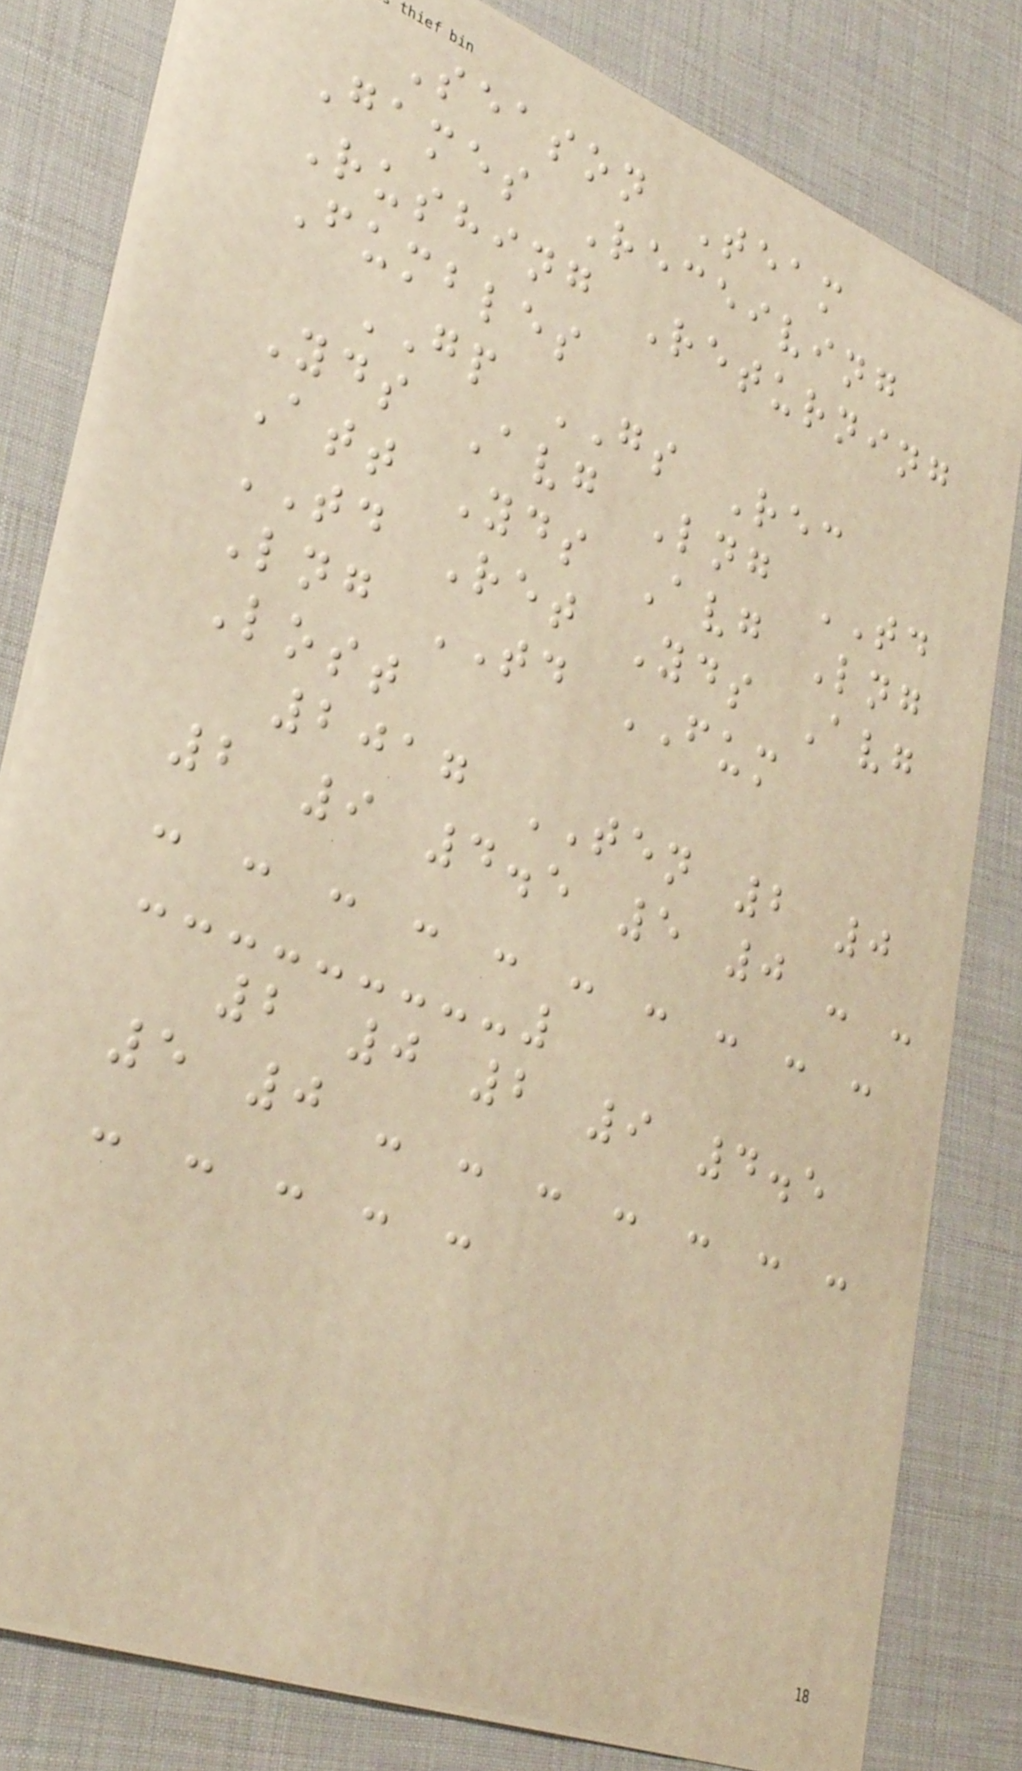Season Team
Games Receiving
Rushing Returning
Fumbles
GP GS Rec
Yds Avg Lng TD
Att Yds Avg Lng
TD Ret Yds Avg
Lng TD FUM
Lost
2017 TEN 2 0
2 9 4.5 5 0 - -
- - - - - - - - - -
2 0 2 9 4.5
5 0 - - - - - - -
- - - - -
